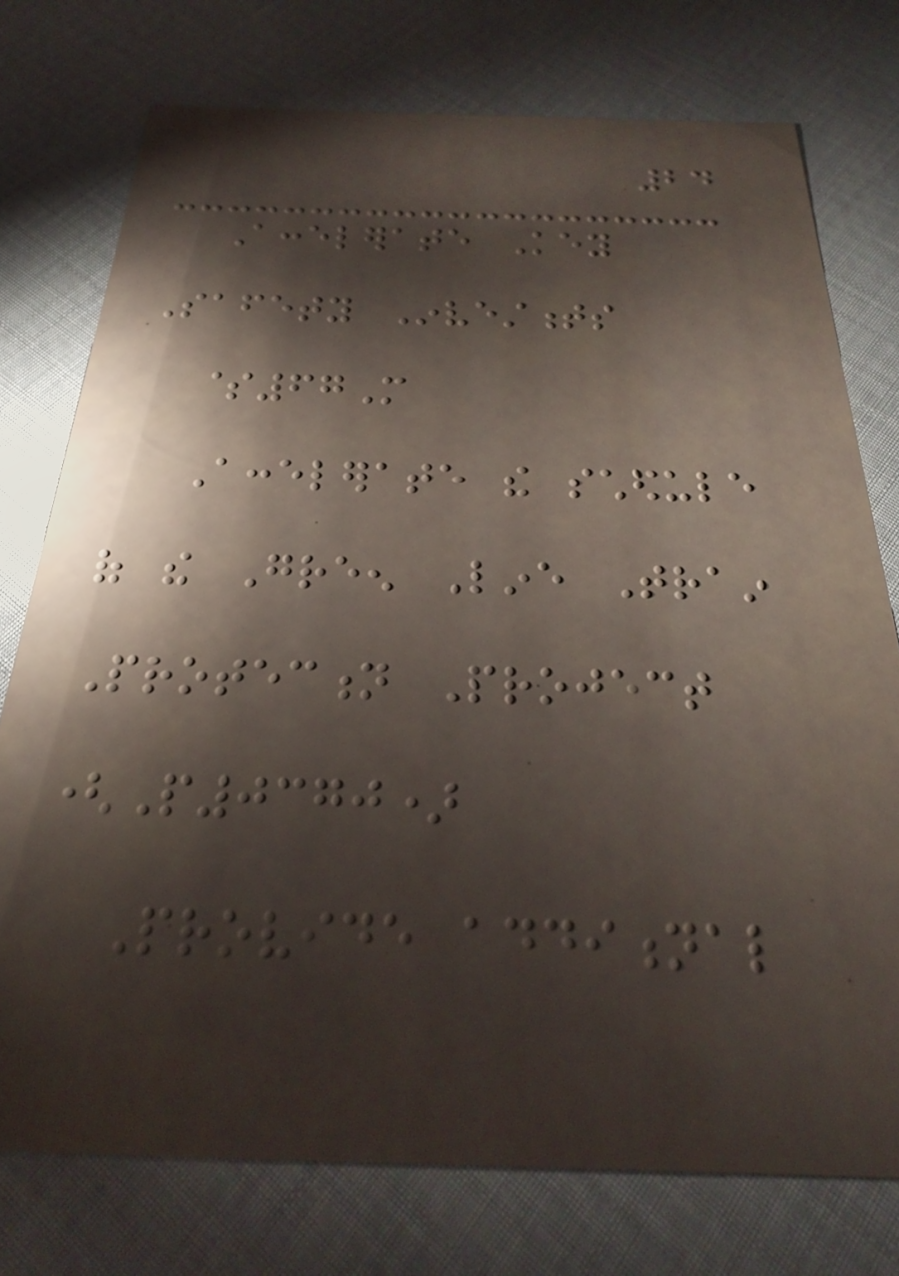24
Accelerate Key
Safety Investments
$67M
Accelerate the schedule
of the Green Line Train
Protection Project
(P0370)
Provide additional
